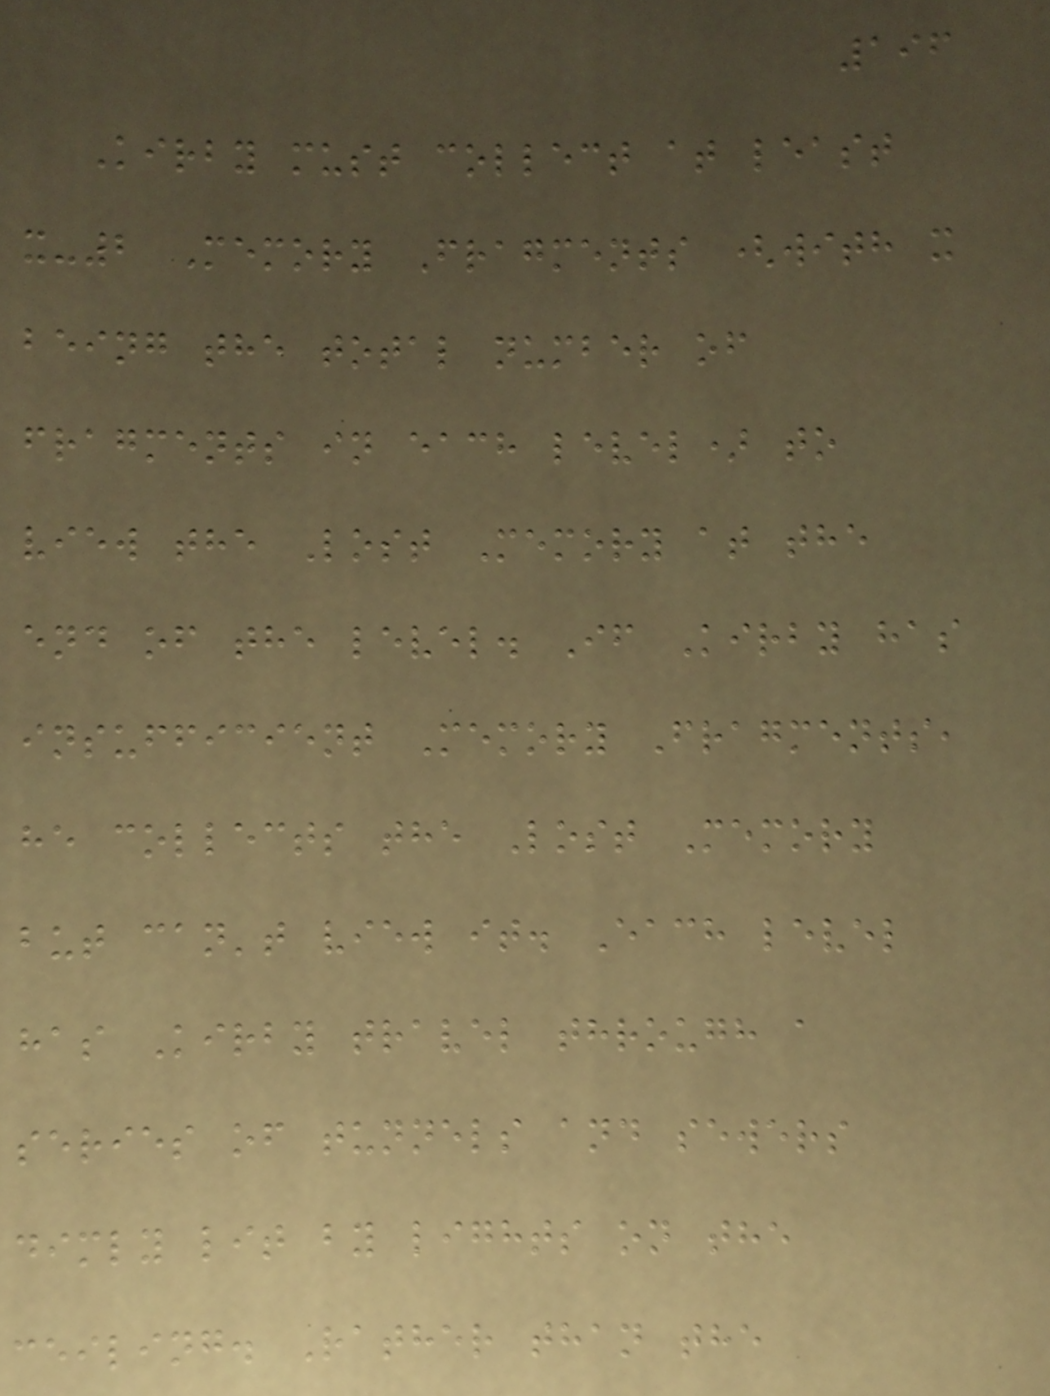196
Kirby must collect at least
x-2 Memory Fragments (with x
being the total number of
fragments in each level) to
view the Lost Memory at the
end of the level. If Kirby has
insufficient Memory Fragments,
he collects the Lost Memory
but can't view it. Each level
has Kirby travel through a
series of tunnels and sewers
dimly lit by lights on the
ceiling. Rather than the
